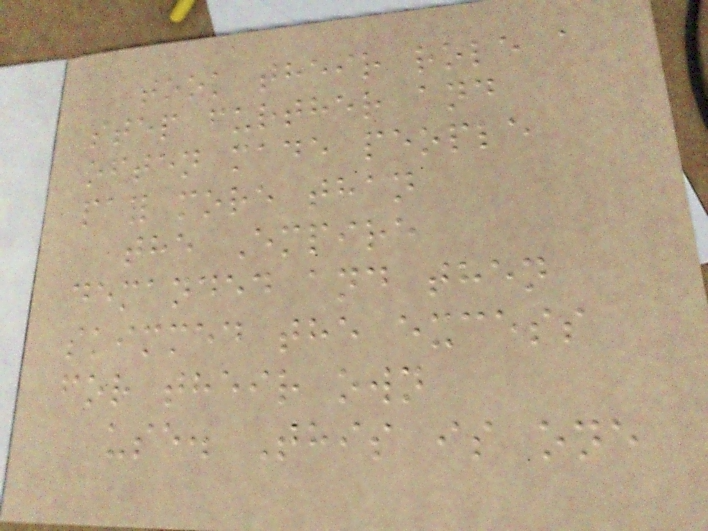took their role a
step further and
often made people
pay more than
the Empire
demanded and then
skimmed the excess
for their own
use. This is one
